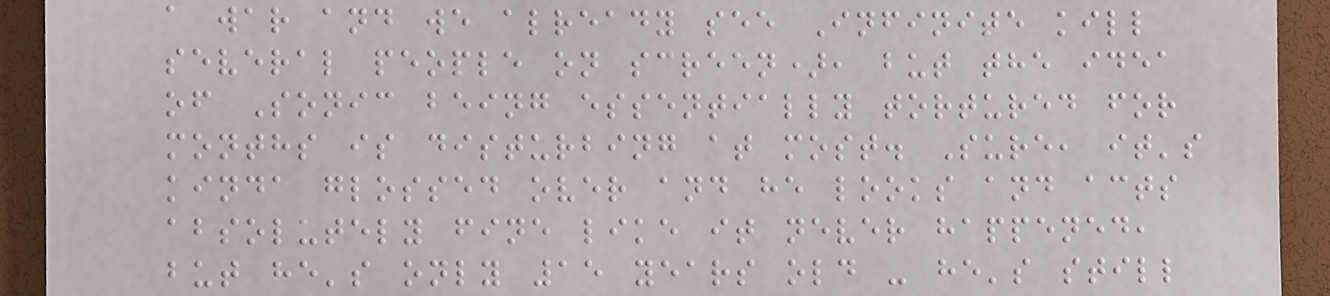a war and we already see Infinite kill
several people on screen), but the idea
of Sonic being essentially tortured for
months is disturbing at most. Sure, it's
kinda glossed over and he looks and acts
absolutely fine like it never happened,
but he's only 15 years old - he's still
